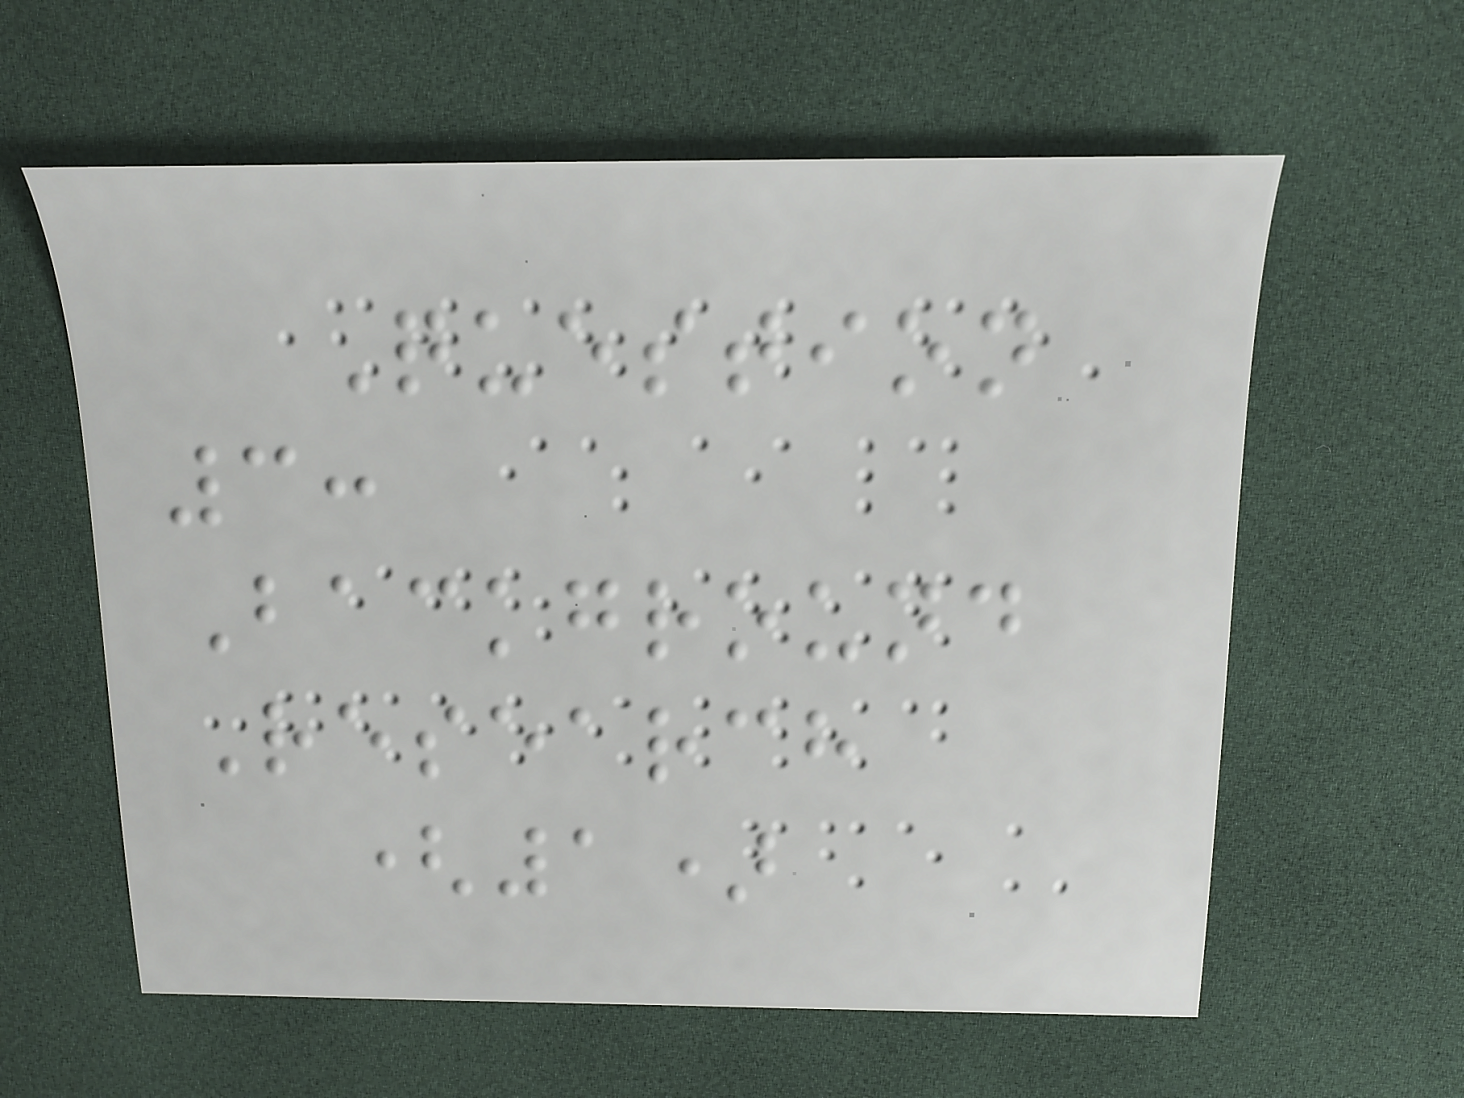Question
3:
Background
Research
(1)
